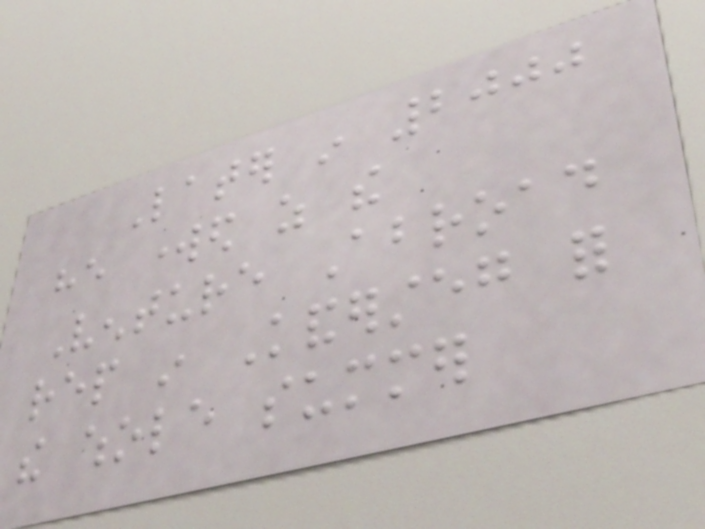Later in 2000
he worked as the
Venture Abroad
rep in Kandersteg for
the whole summer
